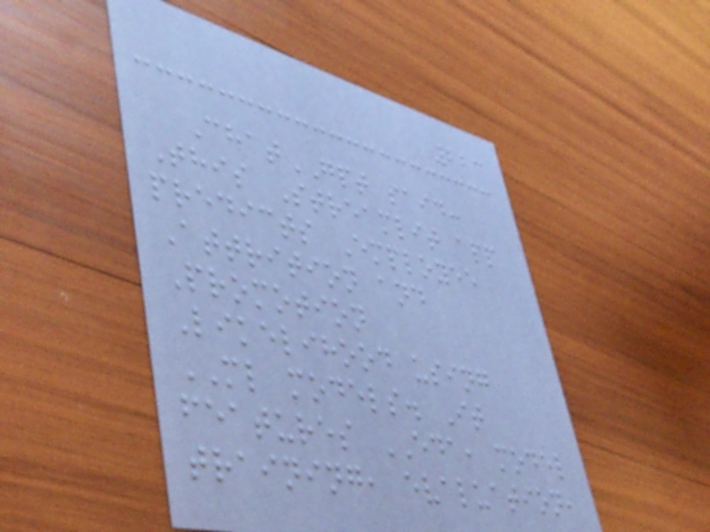223
ChatGPT said:
This Streamlit app
predicts Employee
Attrition and
Promotion
Likelihood using
ML models. It
features EDA, model
training, evaluation,
